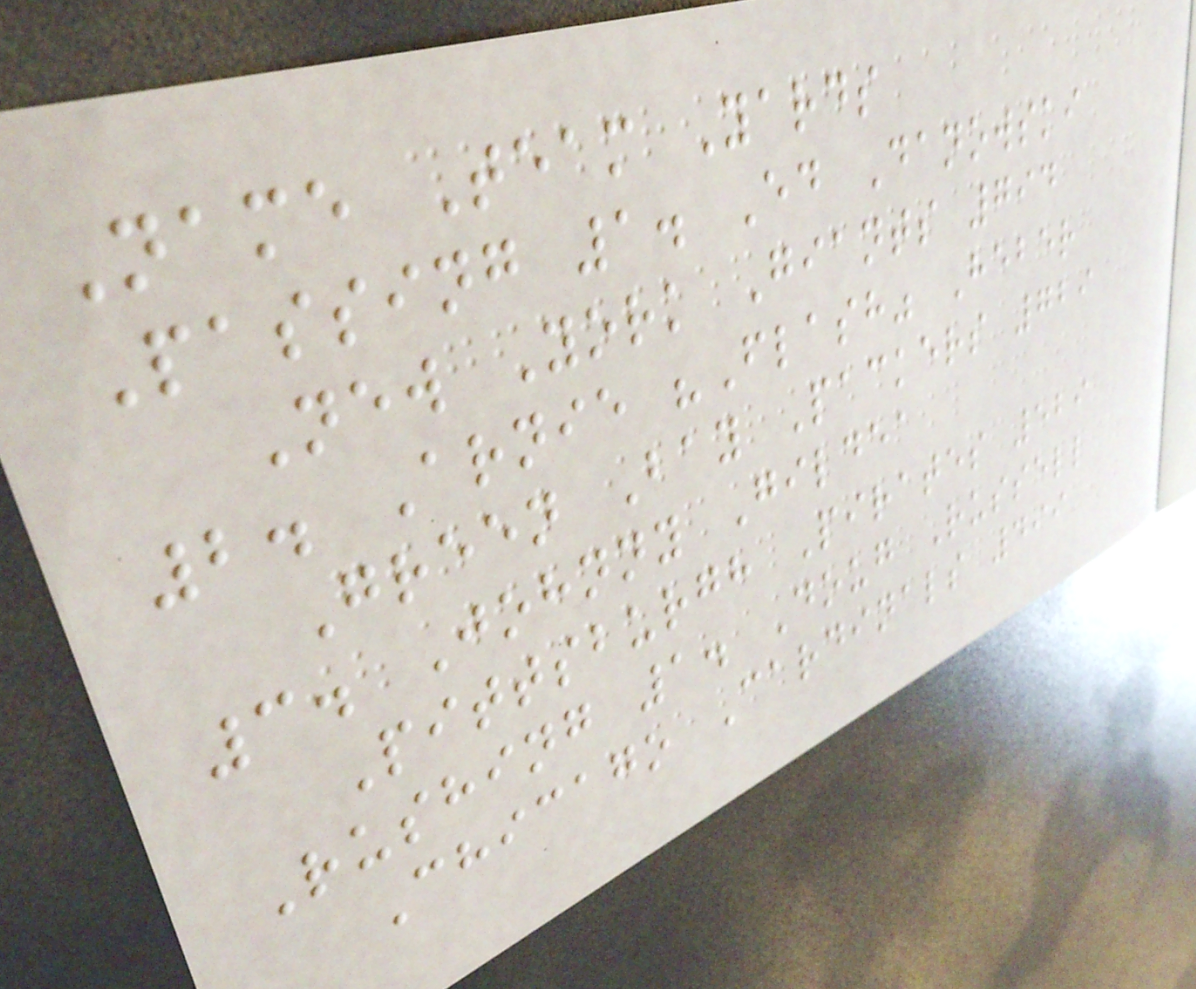Name Team Yards
Passing 1. Ed Danowski
New York Giants 794
2. Arnie "Flash" Heber
Green Bay Packers 729
3. Johnny Gildea
Pittsburgh Pirates 529
Rushing 1. Doug Russell
Chicago Cardinals 499
